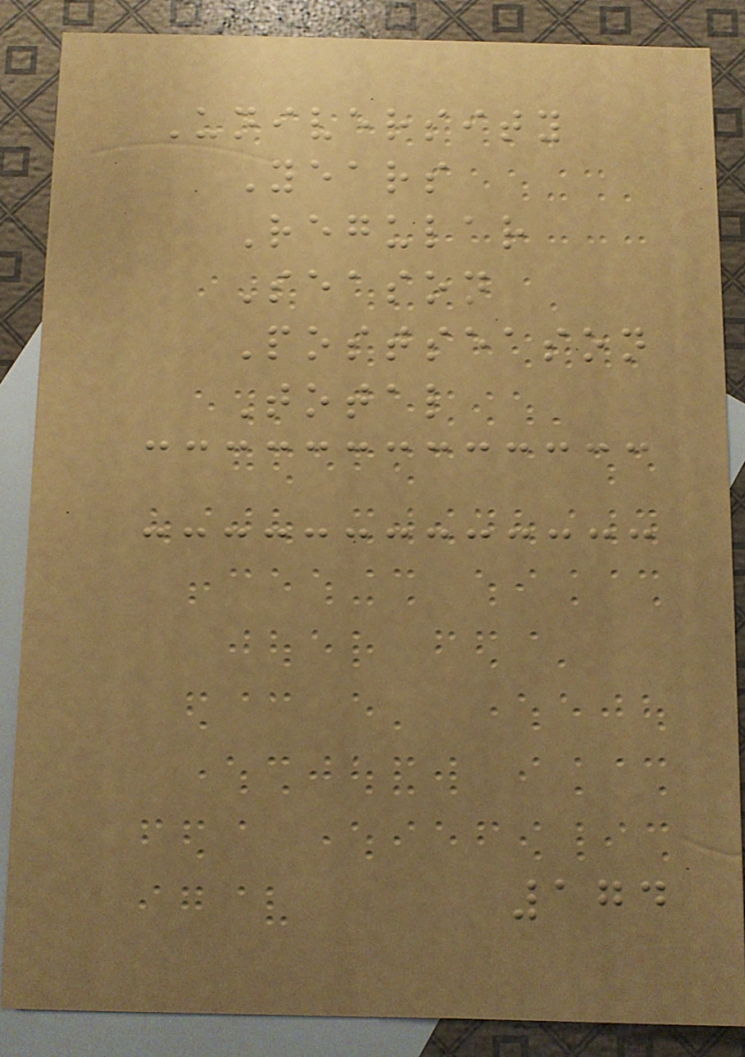University
Years
Regular
Season
Postseason
Total
174
